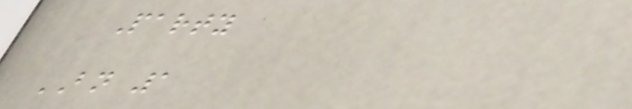Party
BN 1
